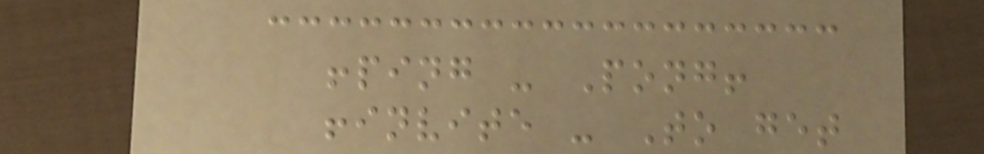!ping - Pong!
!invite - To get
